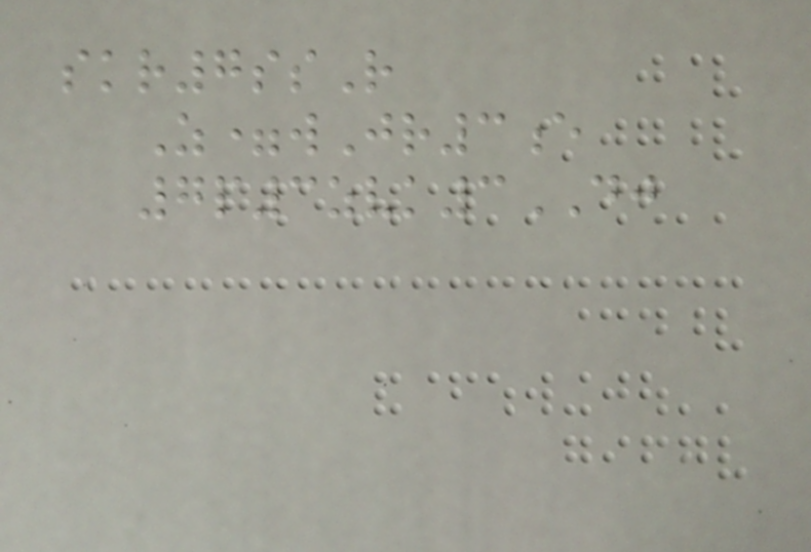skr7ssR
Z=wJr3e
7p3zvk3DJ
